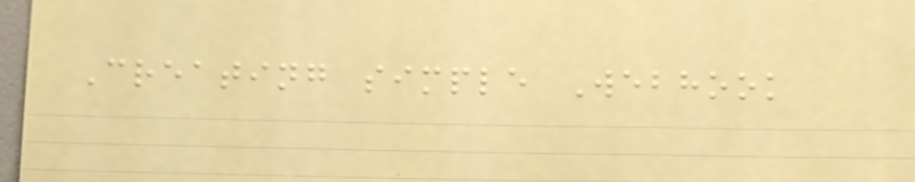Creating simple Webhook
